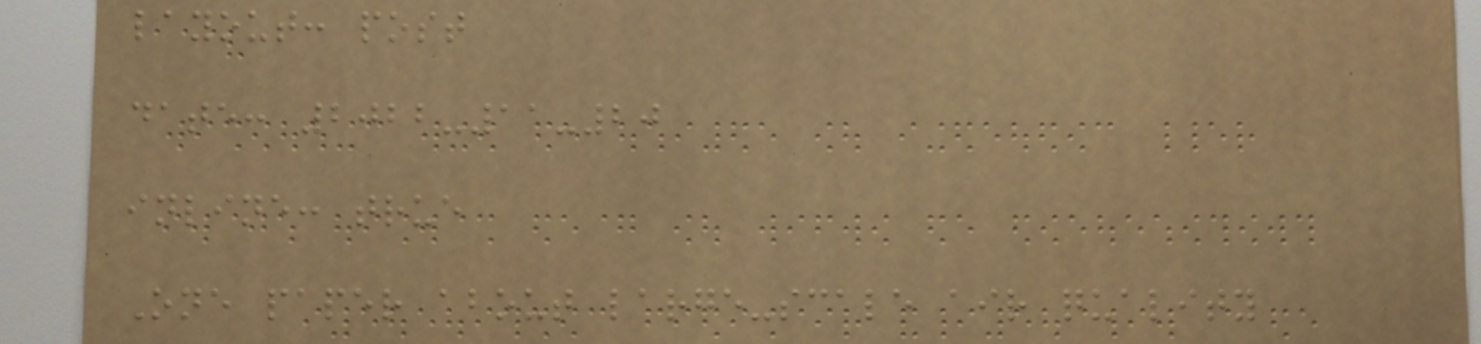layout: post
date: 2022-11-20
inline: true
One paper about large-scale air quality
